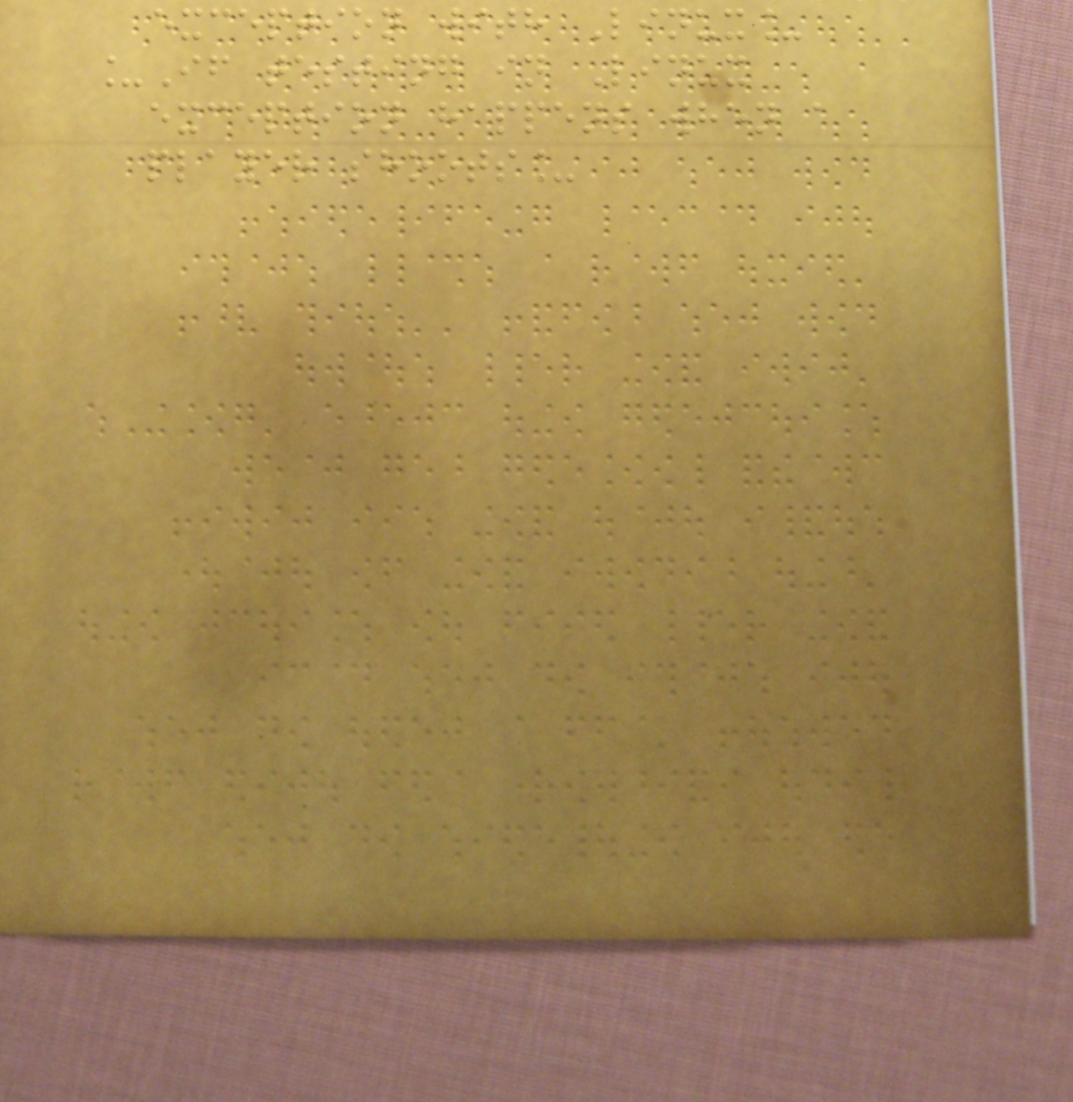exception with Linux_
_If testing in Linux
exception happens when a
player shoots_
